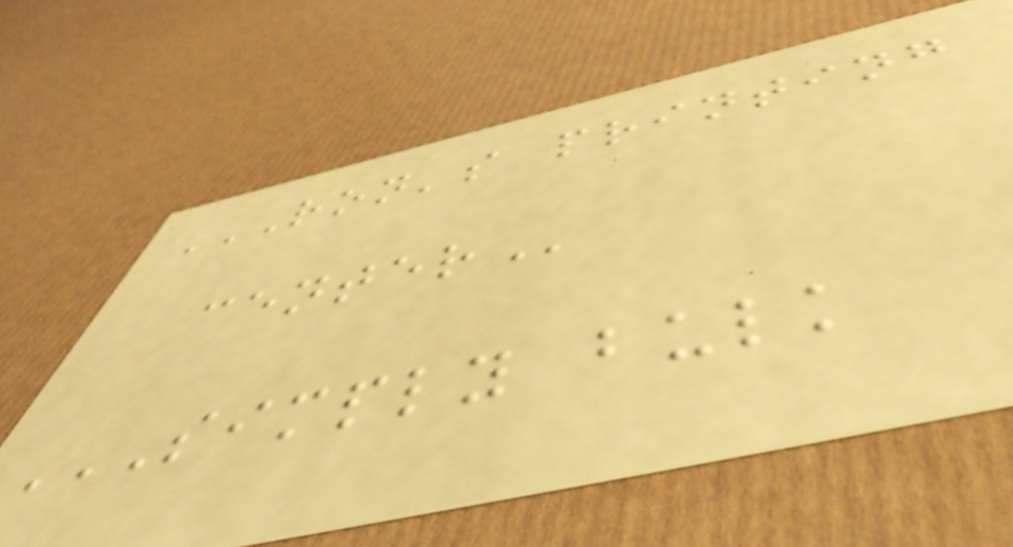RON'S PRINTING
CENTER
SIMPLY BULK
